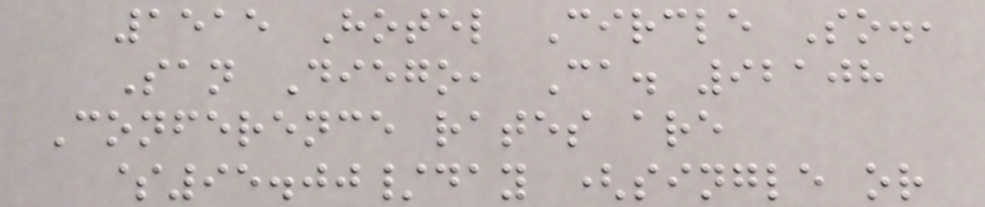1515 Hotel Circle So.,
San Diego, Ca. 92108
Conference rates are
$95.00/day (single or
